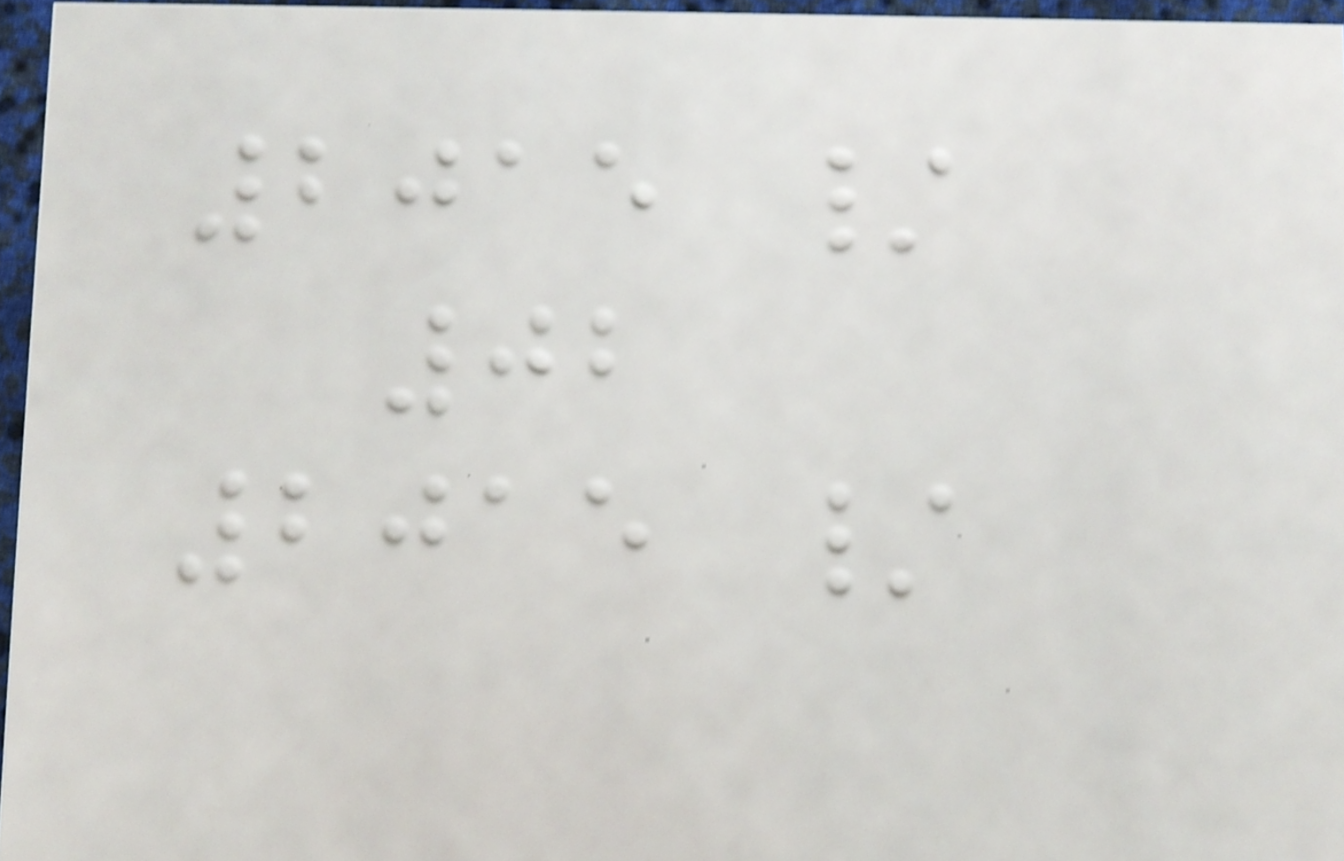2015 /
02
2015 /
